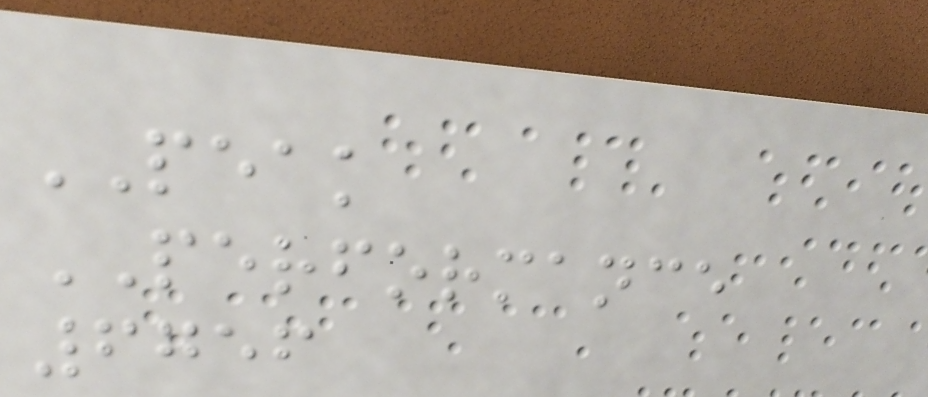PEAK
PERFORMANCE
6756
